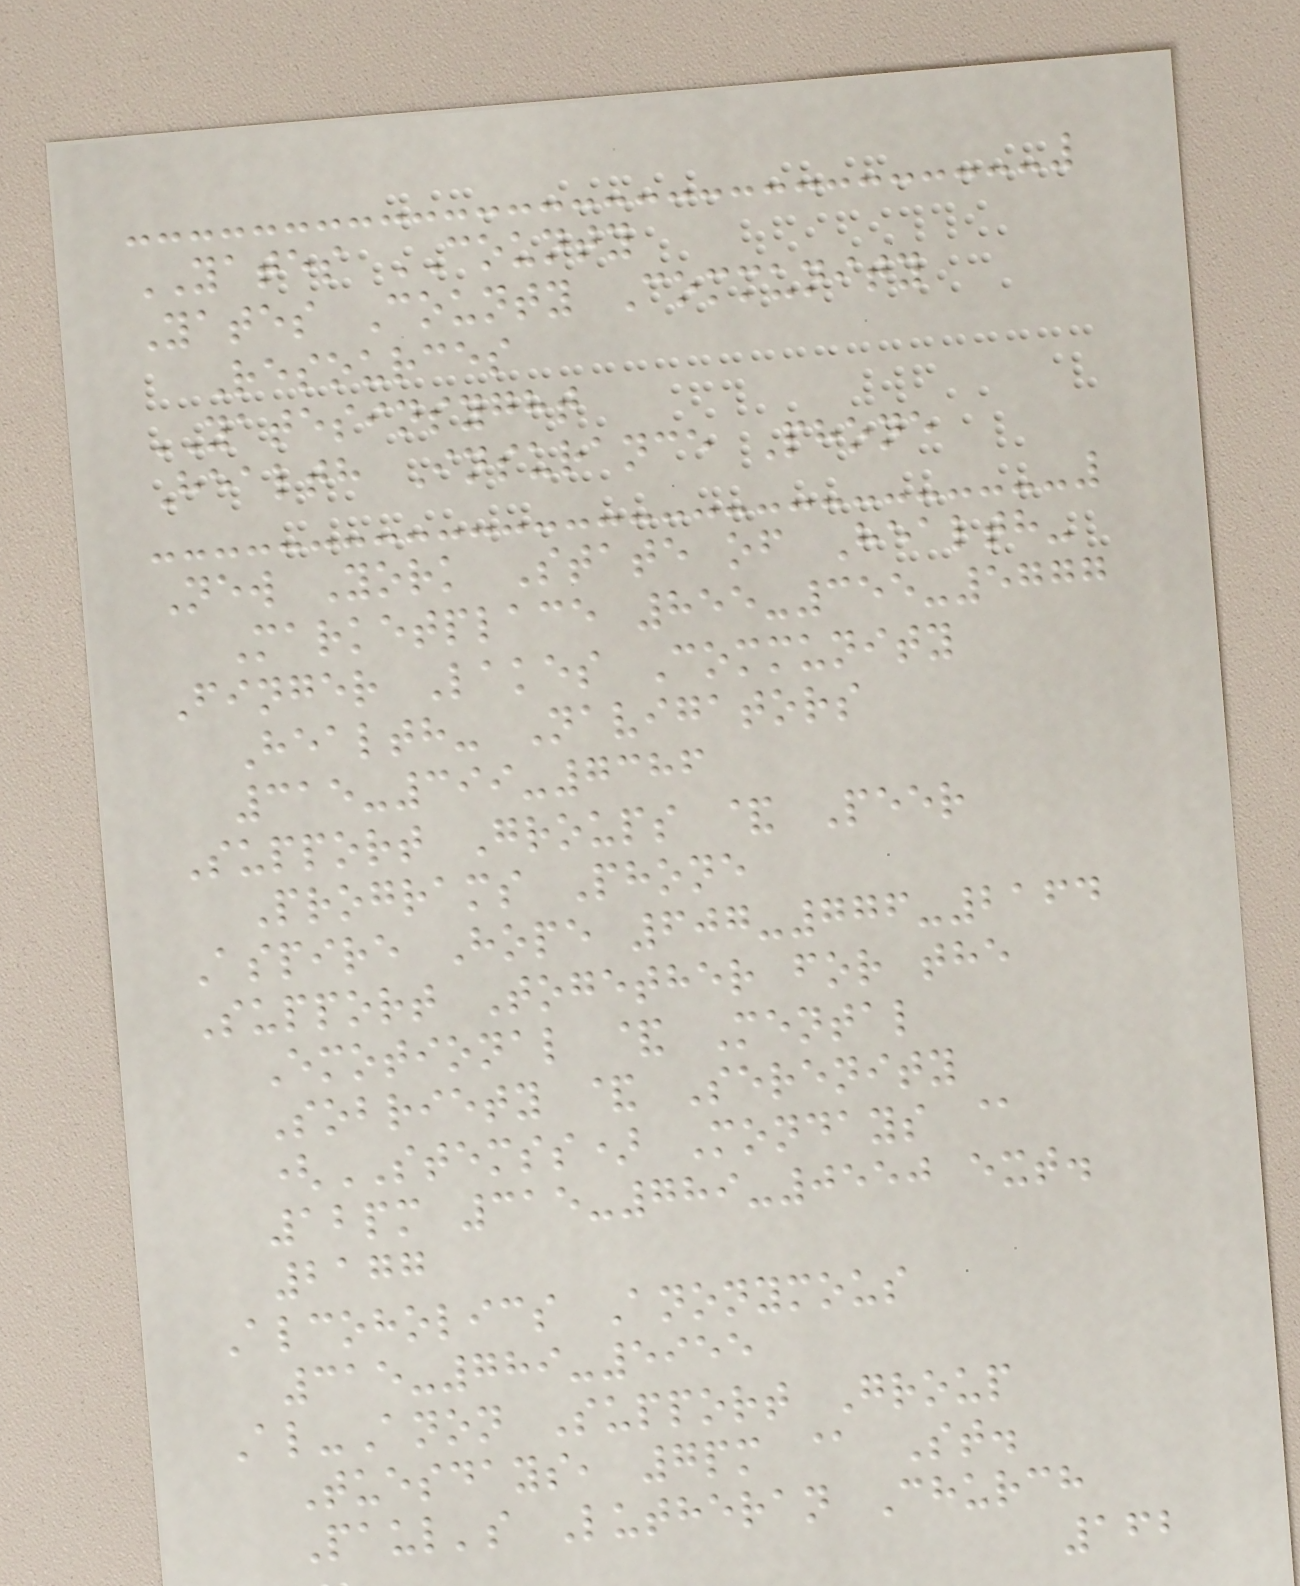YATES COUNTY
Yates County Community
Resources
YATESINSYGHT
Health Insurance Phone
New York State of Health-
Marketplace 855-355-5777
Finger Lakes Community
Health- Navigators
315-399-7386
Support Groups & Peer
Programs Phone
Aspire Hope 607-776-2164
Support Together for the
Emotional & Mental
Sobriety & Serenity
(STEMSS) Mondays @
12pm 315-789-0550 ext.
2177
Alcoholics Anonymous
315-789-5955
Al-Anon Support Group
Tuesdays, 7pm @ St.
Paul's Lutheran Church
162
